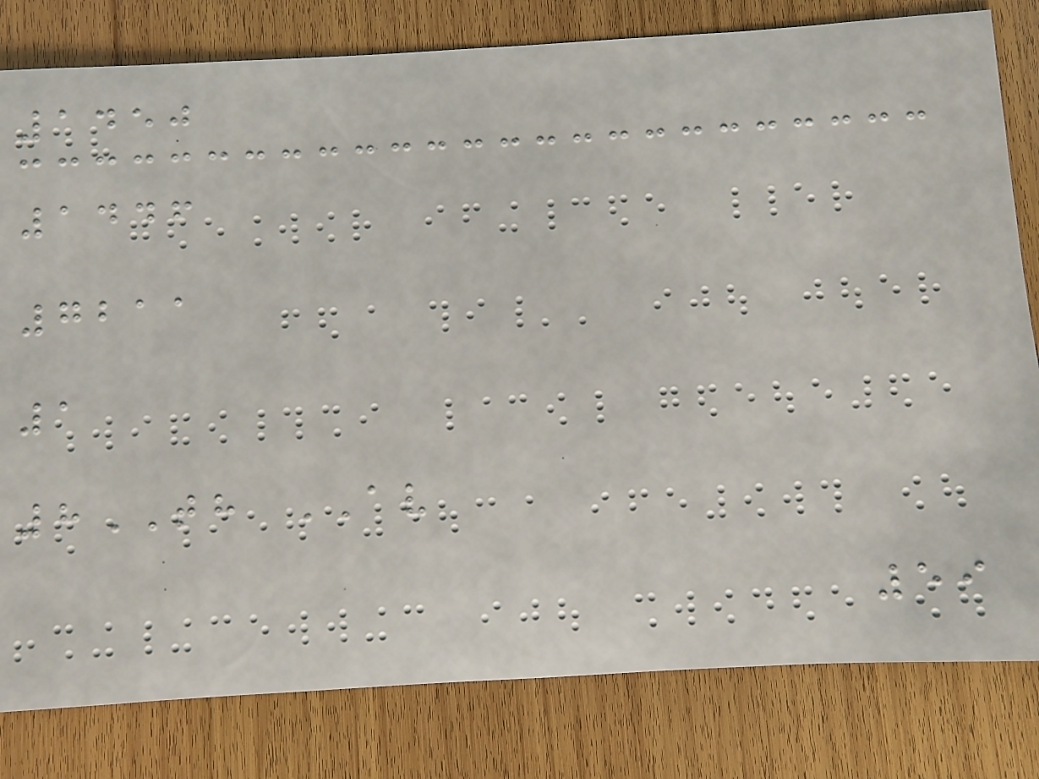1450
1446
7211
1
8TH AV
59
